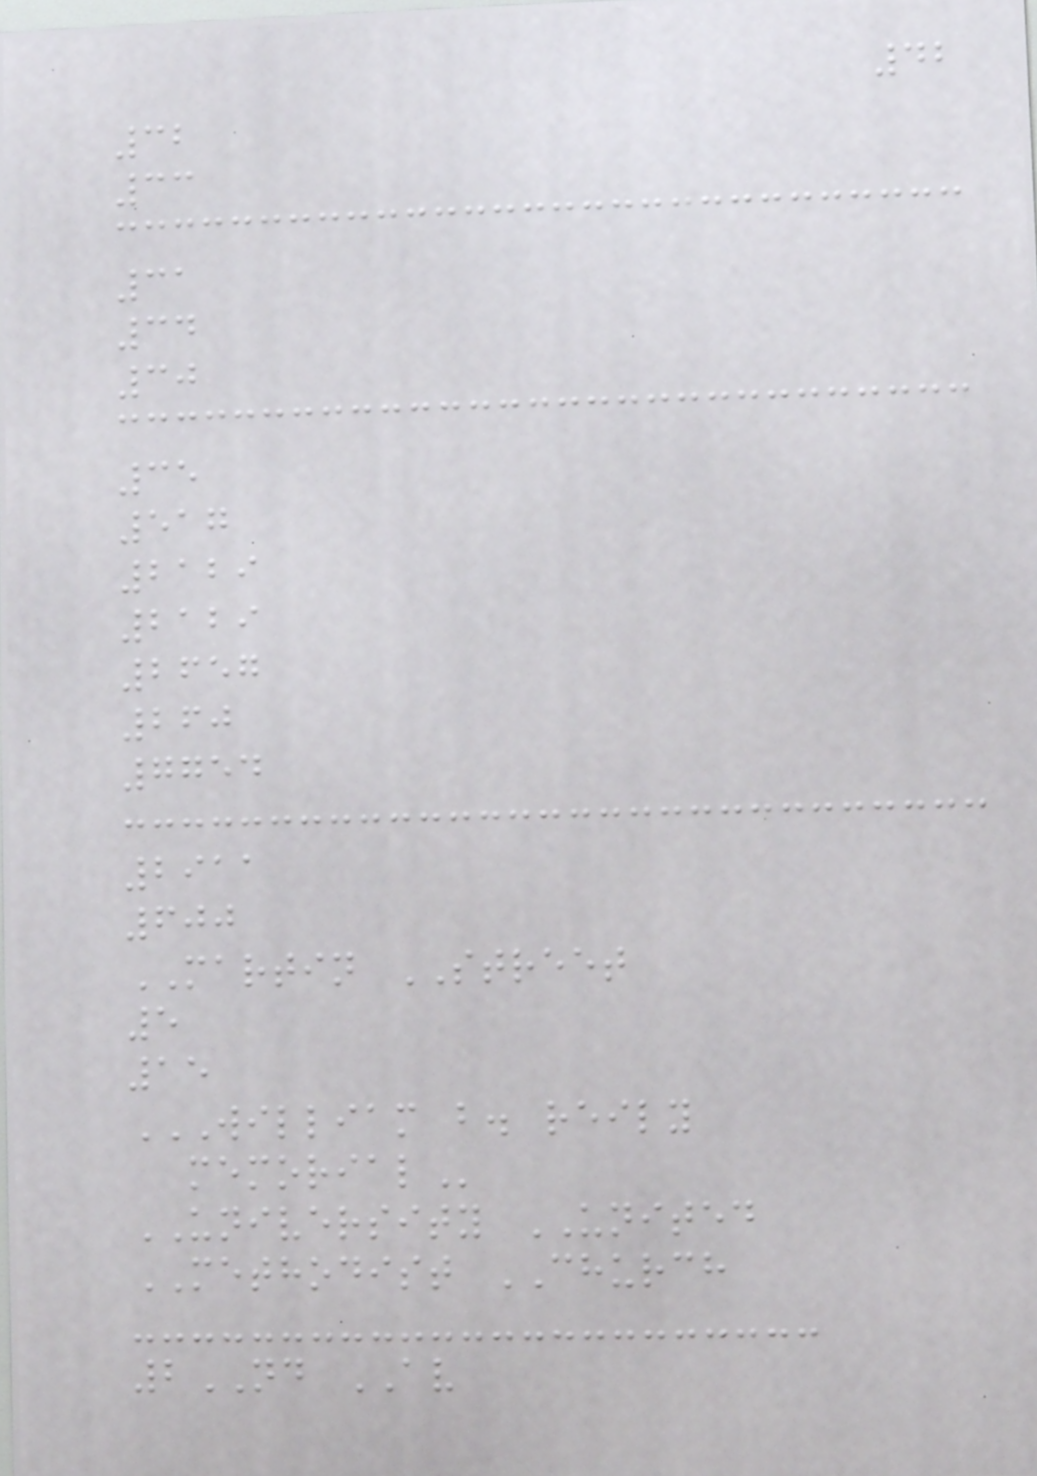42
32
33
31
34
30
35
517
2129
2129
2657
260
7754
2911
600
MARTIN STREET
5
15
WILLIAM B. REILY
MEMORIAL
UNIVERSITY UNITED
METHODIST CHURCH
2ND AV
